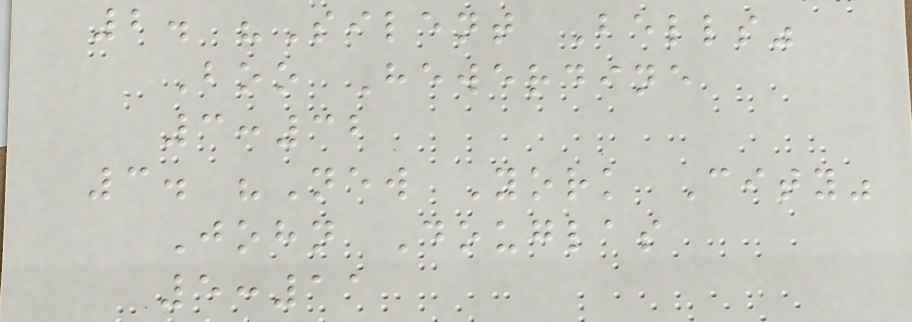2. "Silent Bells"
Boo Hewerdine
3:32
3. "New York City"
John Douglas
5:11
